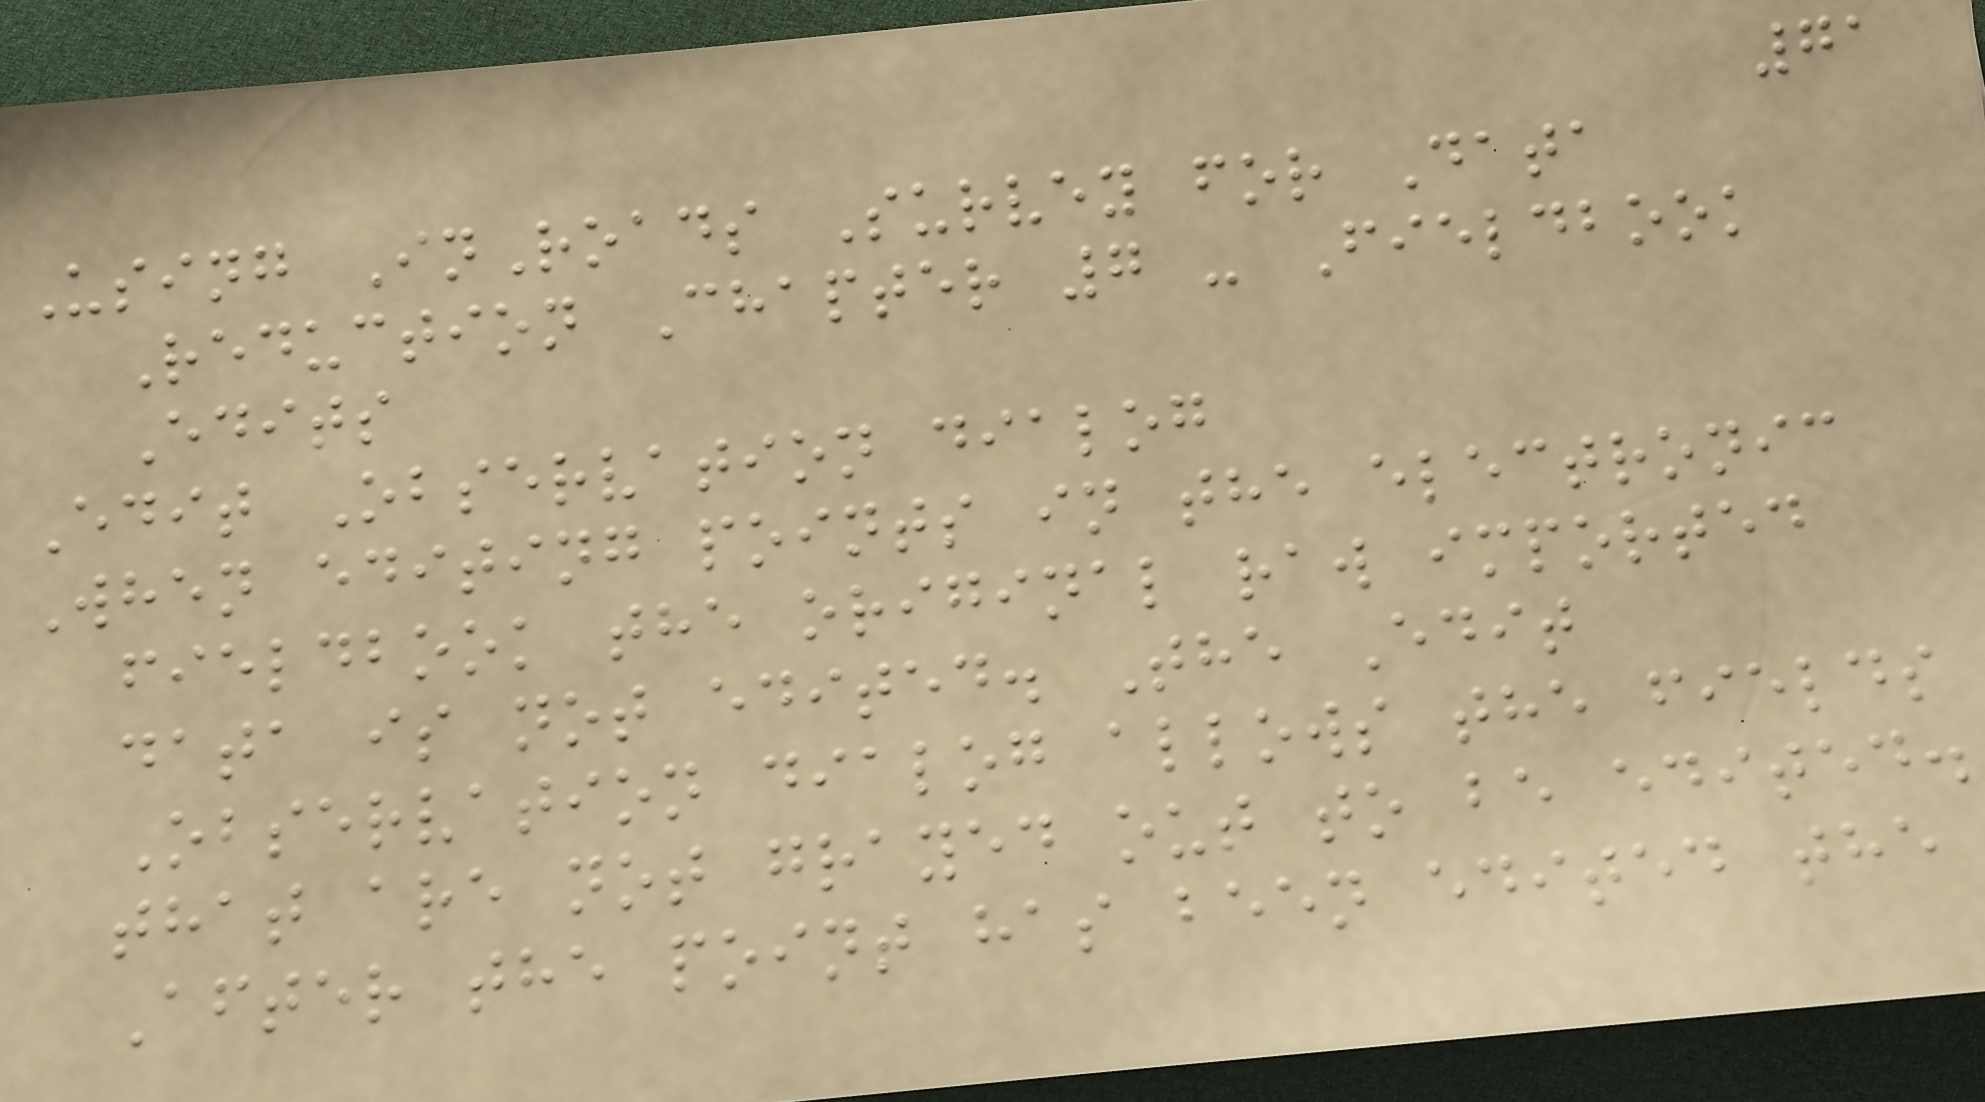71
Using InRoads Survey for Data
Reduction Chapter 7 - Fieldbook
Edits
Edit Observation dialog
When editing points in the electronic
fieldbook the original raw imported
data is not edited. The Edit
Observation dialog allows the fields
that are not grayed out to be edited.
After the point has been edited the
